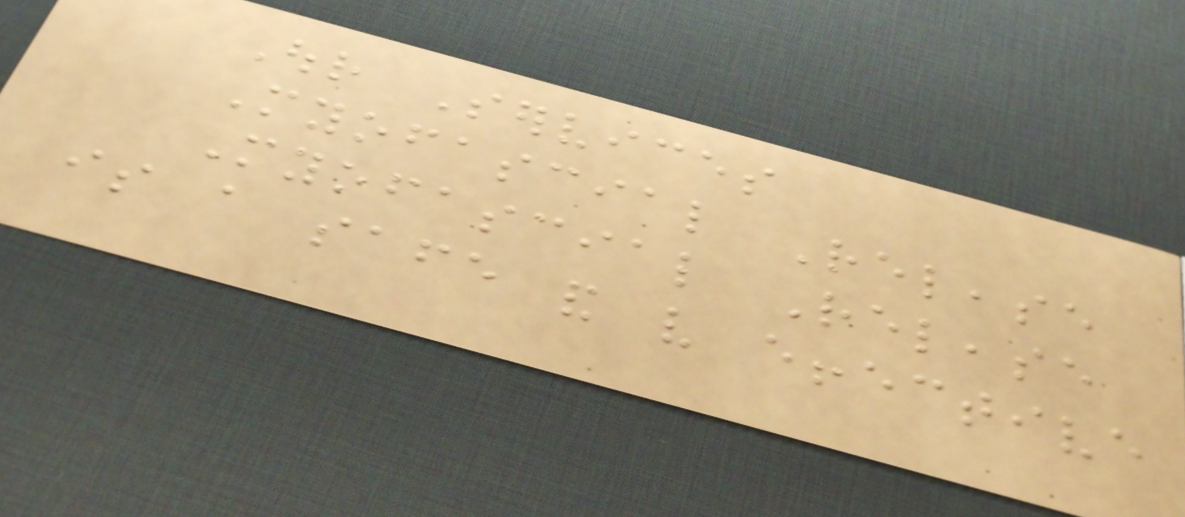Our Services
Myofascial Release
Myofascial Release
is a safe and very effective
